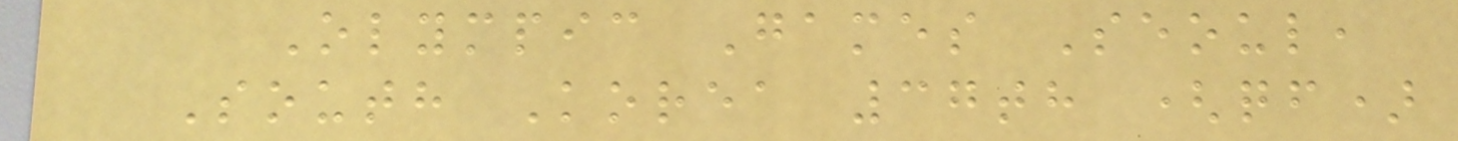Olympic Games Seoul,
South Korea 37th (qf)
